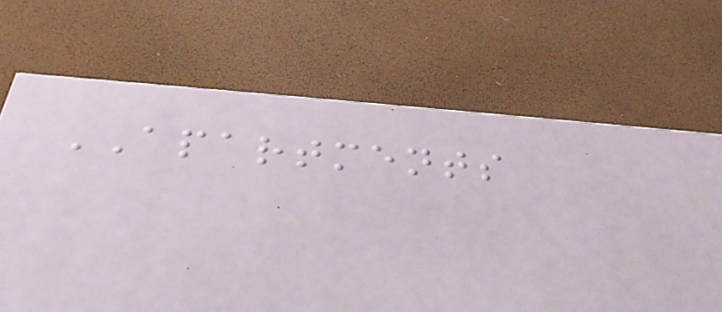APARTMENTS
